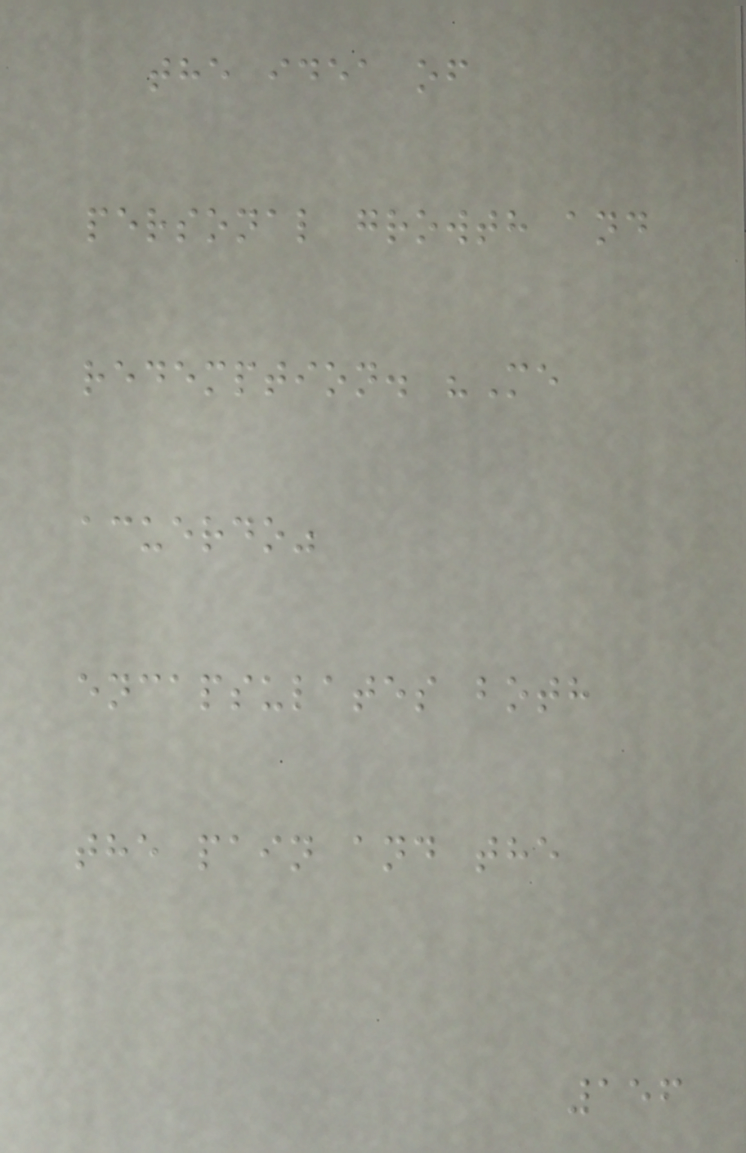the idea of
personal growth and
redemption. "Me
acuerdo"
encapsulates both
the pain and the
156
